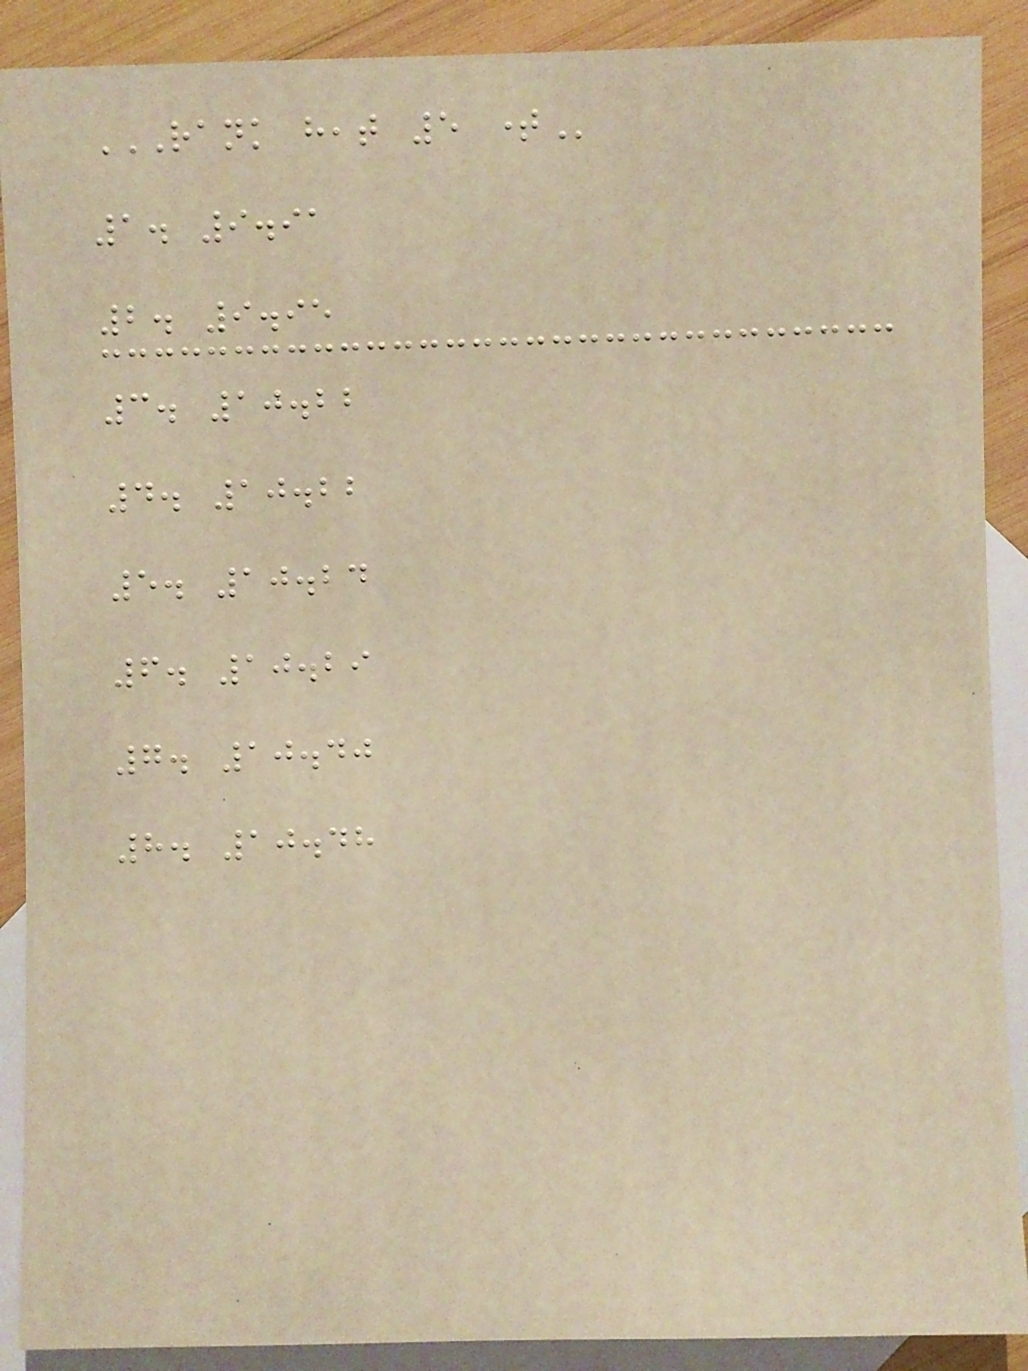RANK HEAT 5 TIME
1. 9.91
2. 9.95
3. 10.22
4. 10.22
5. 10.24
6. 10.29
7. 10.40
8. 10.48
